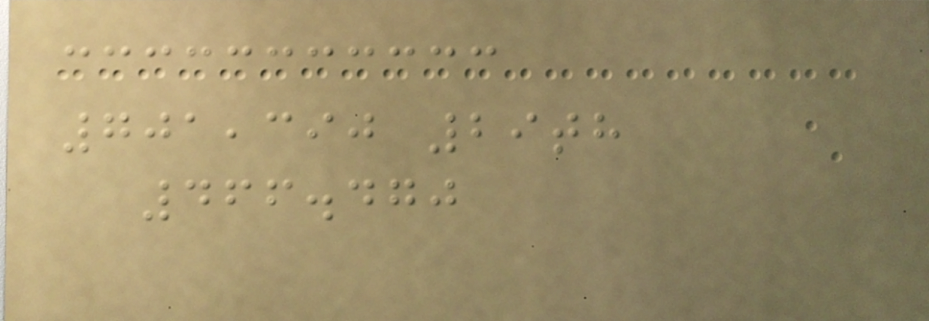701,390 29th
466.470
